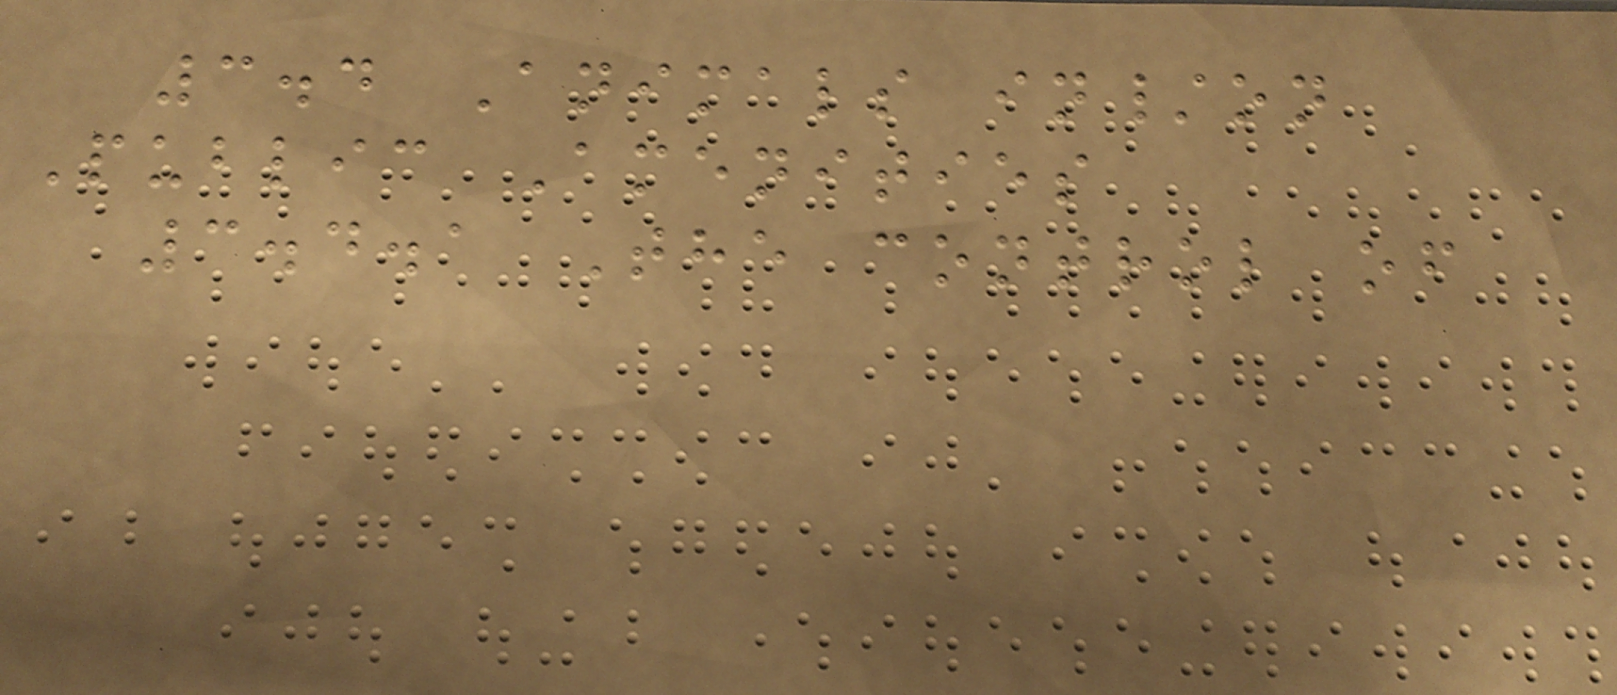3.4 Animals in/on
Public Amenities
3.4.1 The control of
